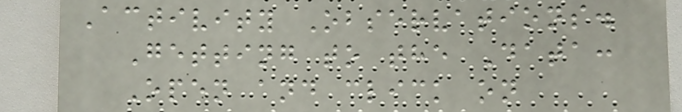Activity Observations.
Getting to the Data:
Open and click on
